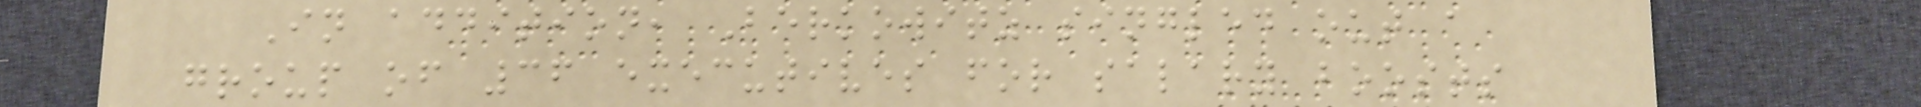In addition, Berkowitz singled out a
group of 36 executives for salary boosts
